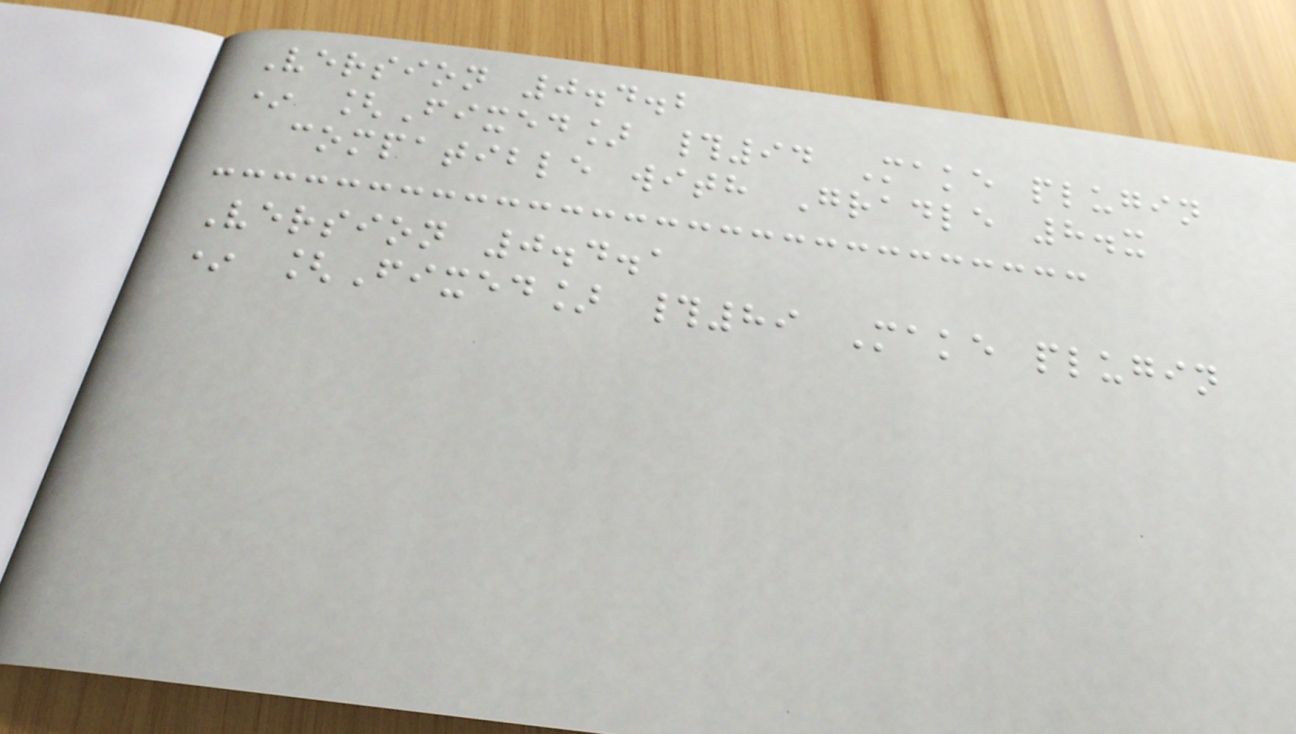Version 0.4.2
* [Fixed] #94 Make plugin
compatible with Gradle 8.x
Version 0.4.1
* [Fixed] #89 Make plugin
